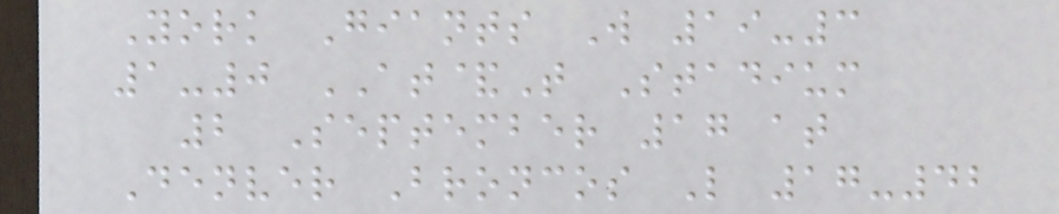York Giants W 19-3
1-0 AT&T Stadium
2 September 17 at
Denver Broncos L 17-42
